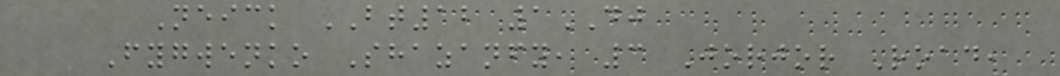Neick BT12 1DJ
Fygwenko Shazanfy, 3 Jorjor Road,
